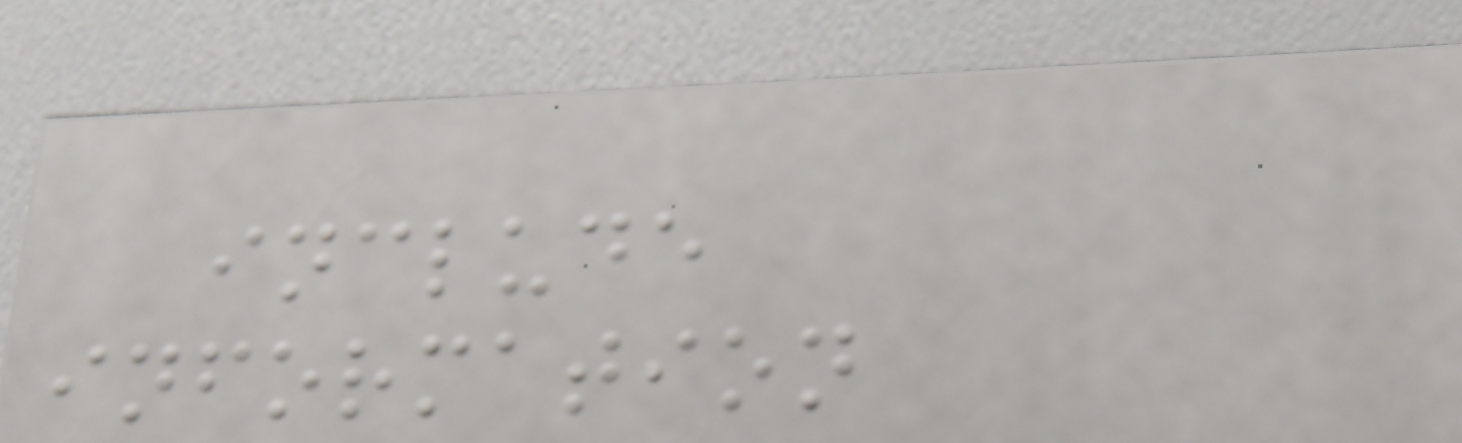include
information
